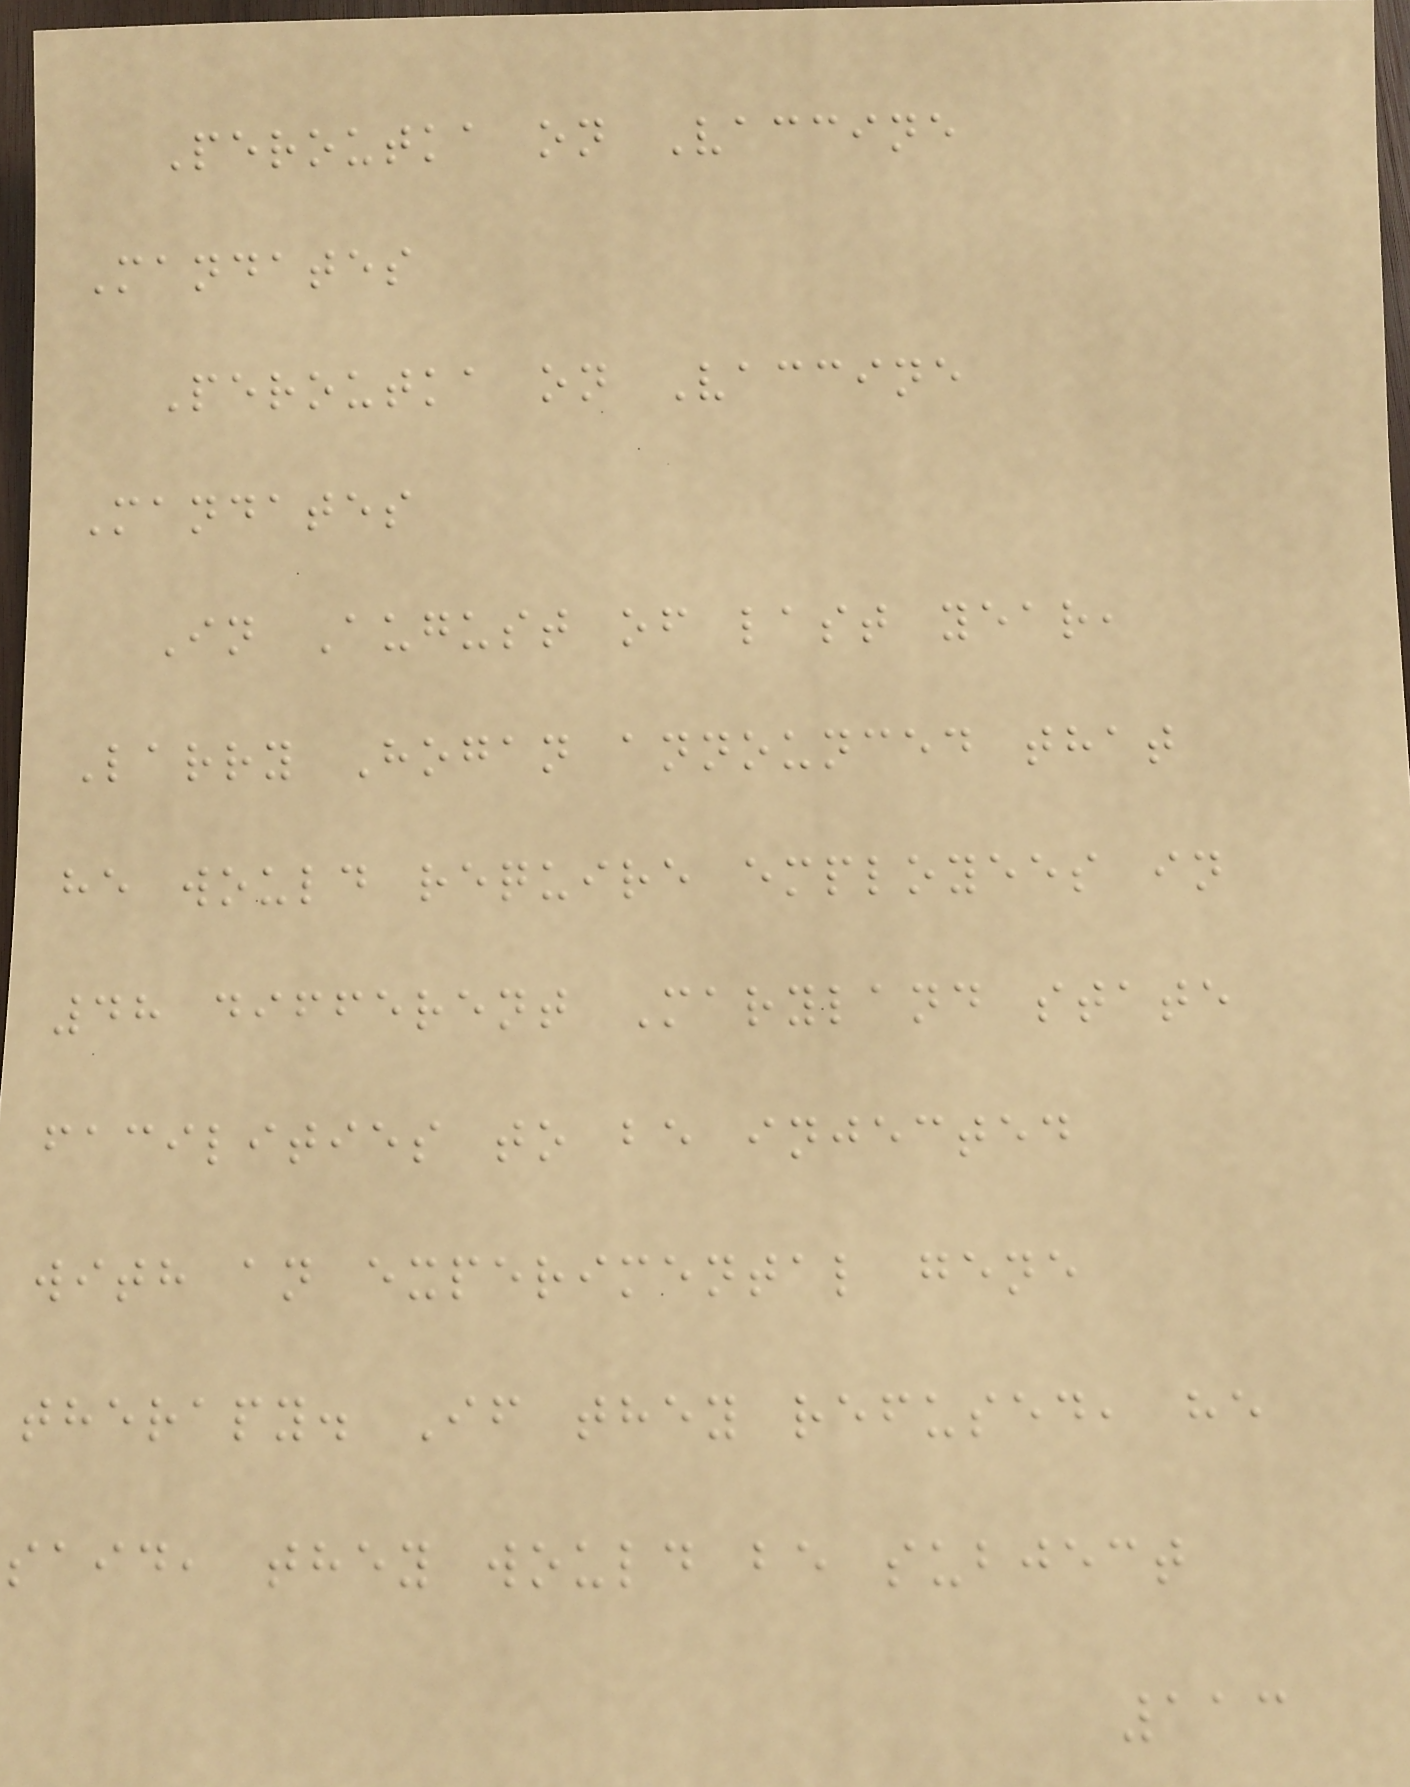Peroutka on Vaccine
Mandates
Peroutka on Vaccine
Mandates
In August of last year,
Larry Hogan announced that
he would require employees in
48 different Maryland state
facilities to be injected
with an experimental gene
therapy. If they refused, he
said, they would be subject
113
